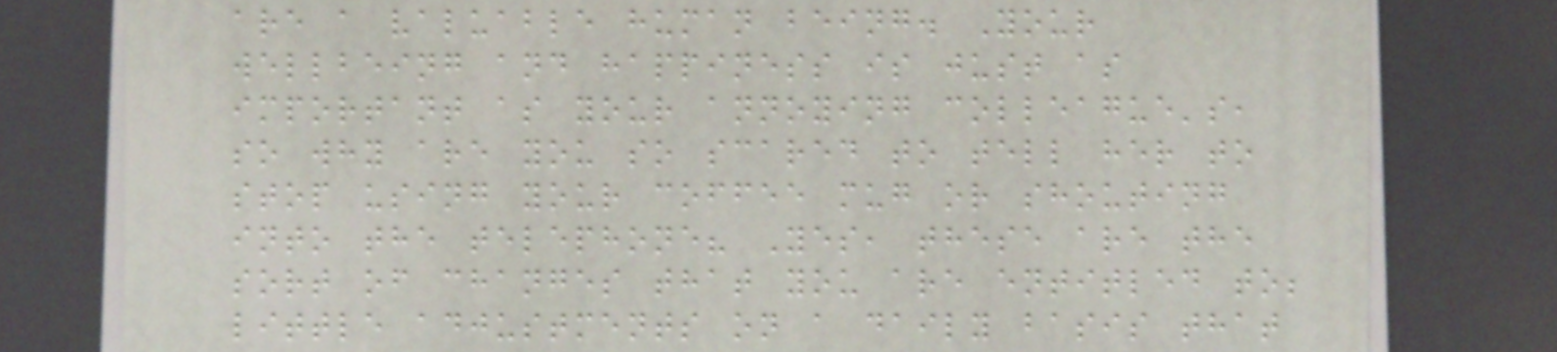are a valuable human being. Your
wellbeing and happiness is just as
important as your annoying colleague's,
so why are you so scared to tell her to
stop using your coffee mug or shouting
into the telephone? Yes, these are the
sort of changes that you are entitled to;
little adjustments on a daily basis that
